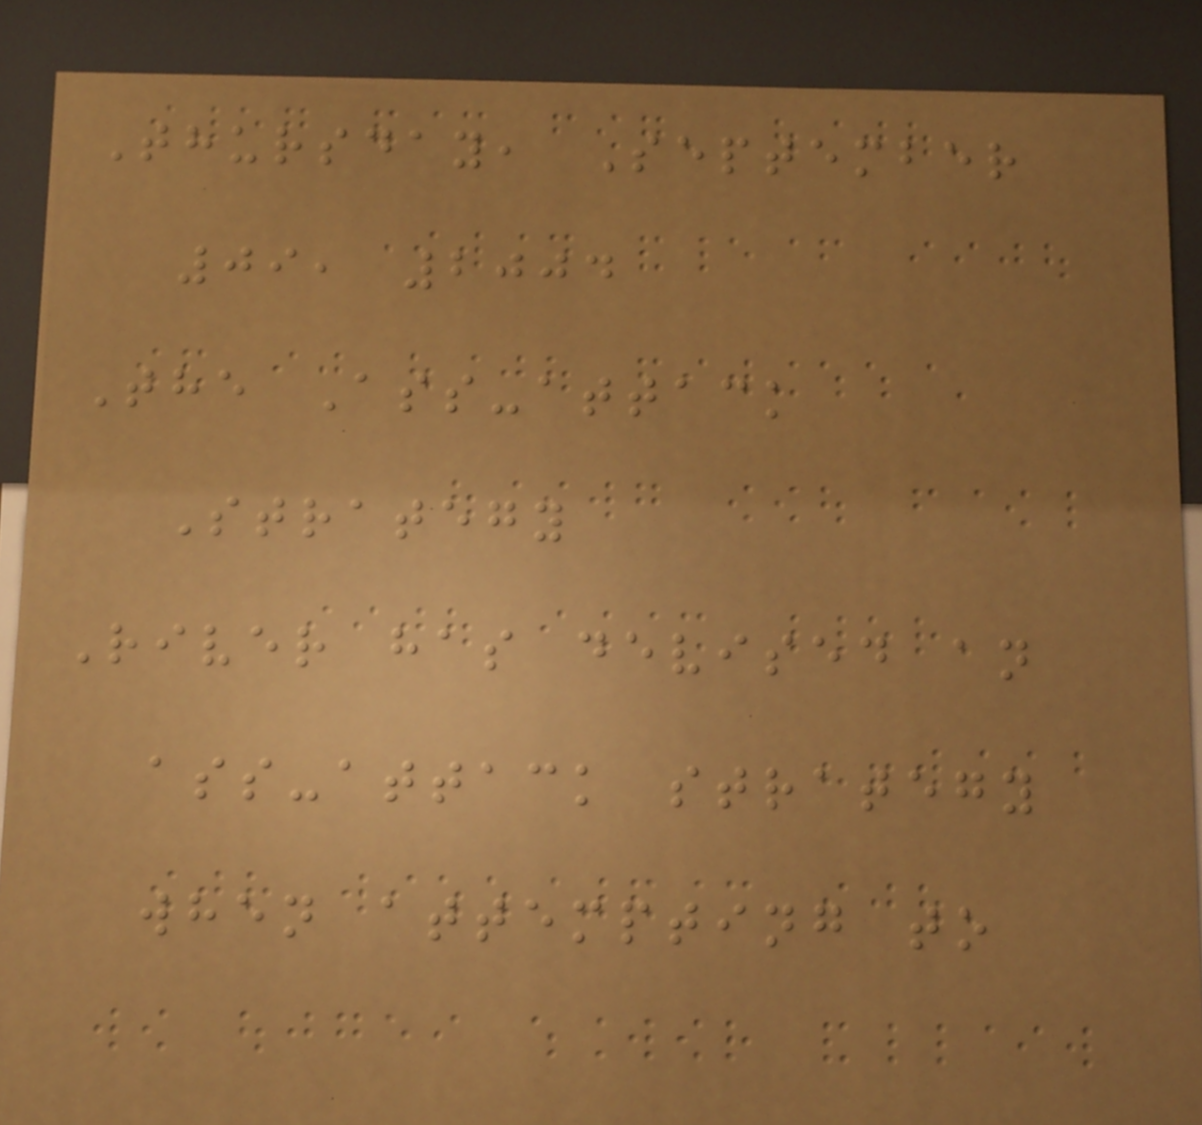Thursday, September
09, 2004
The Ass-attack
Strategy
River has devised an
ass-attack strategy
when attempting to
